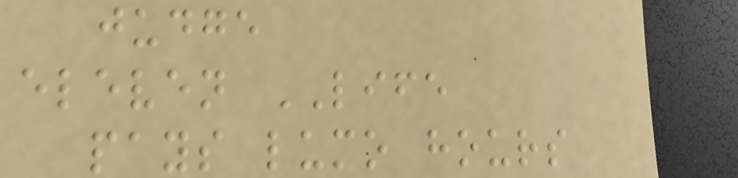judge
eleven LIFE
pays lumo hours
